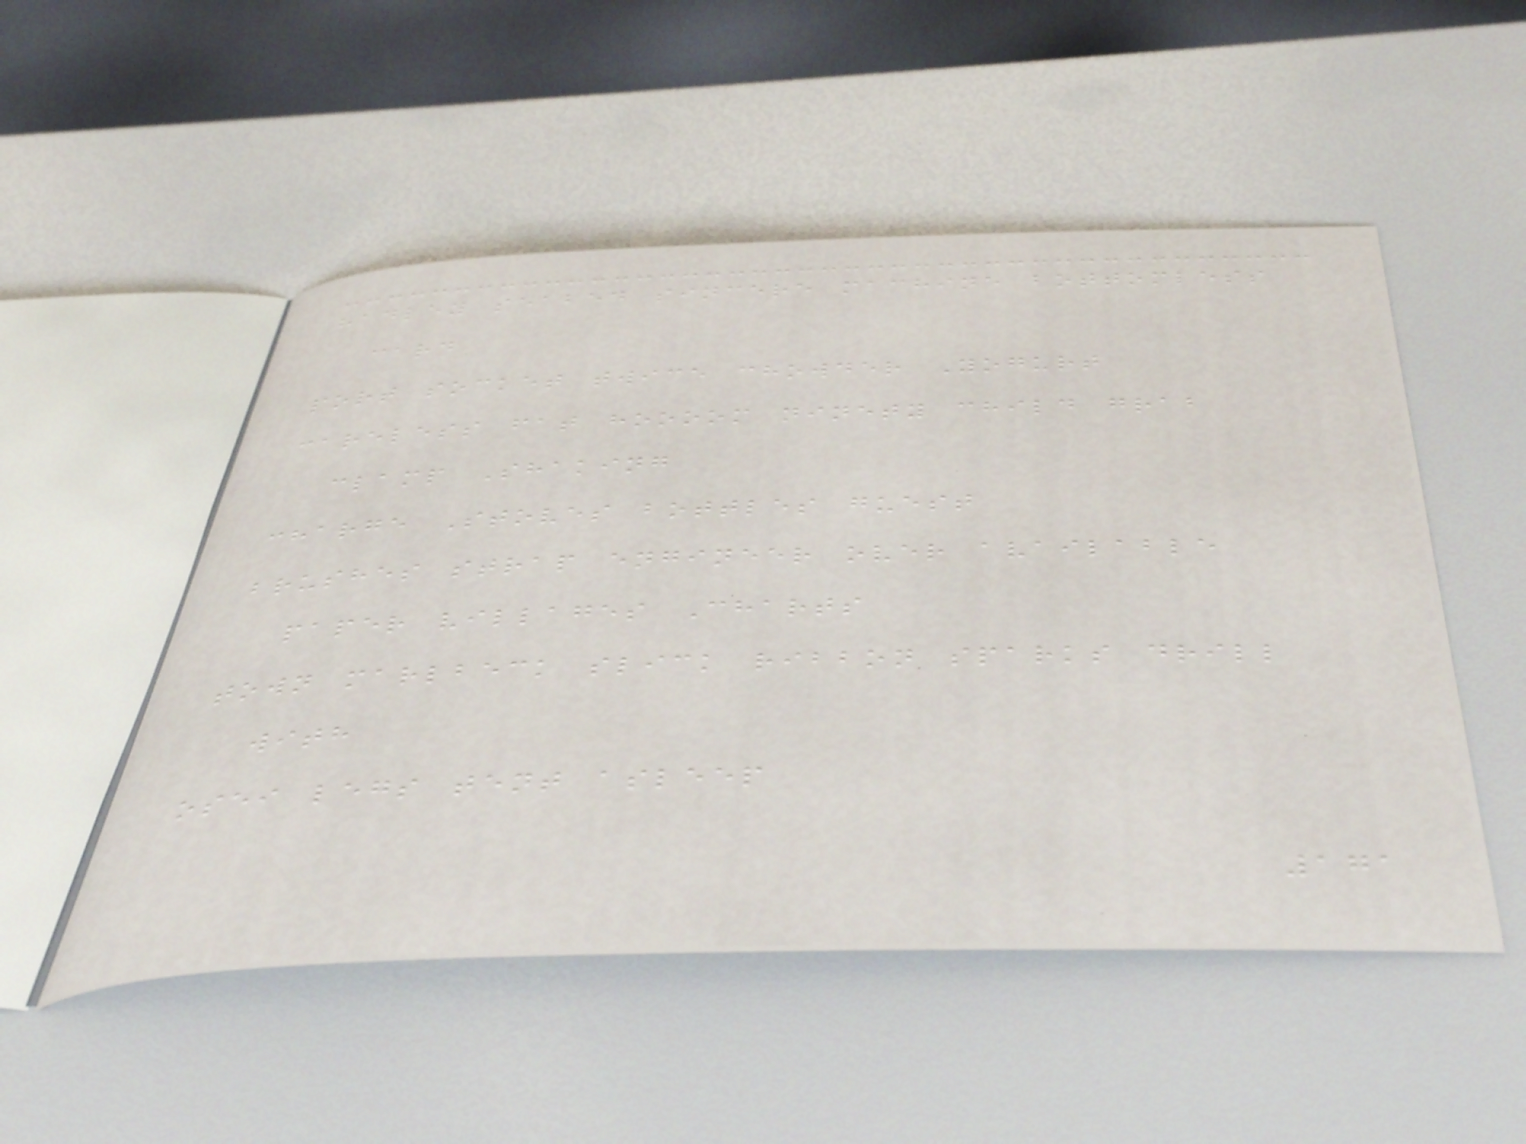hadley seabed sincere machine bottomless
card
port socket twice chowder Yogurt
careless fat hoooom ninety child grab
clamp Shaking
charge Stoves bottles guest
brushes strap engineer over available
paper villages Charts
town marlbeck slick ribbon sparks drill
with
osei legs tent asleep
171
